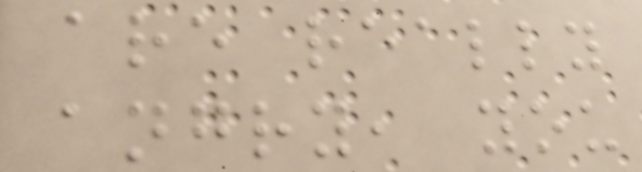are really
angry, you
